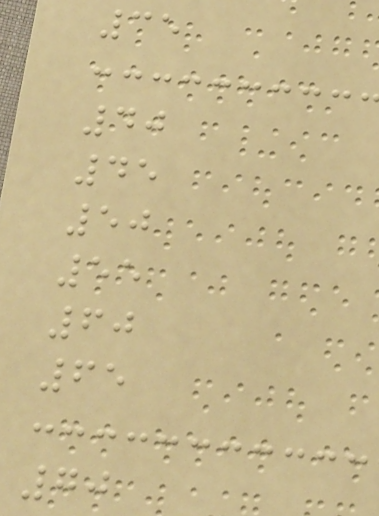35
40
45
50
55
60
65
70
